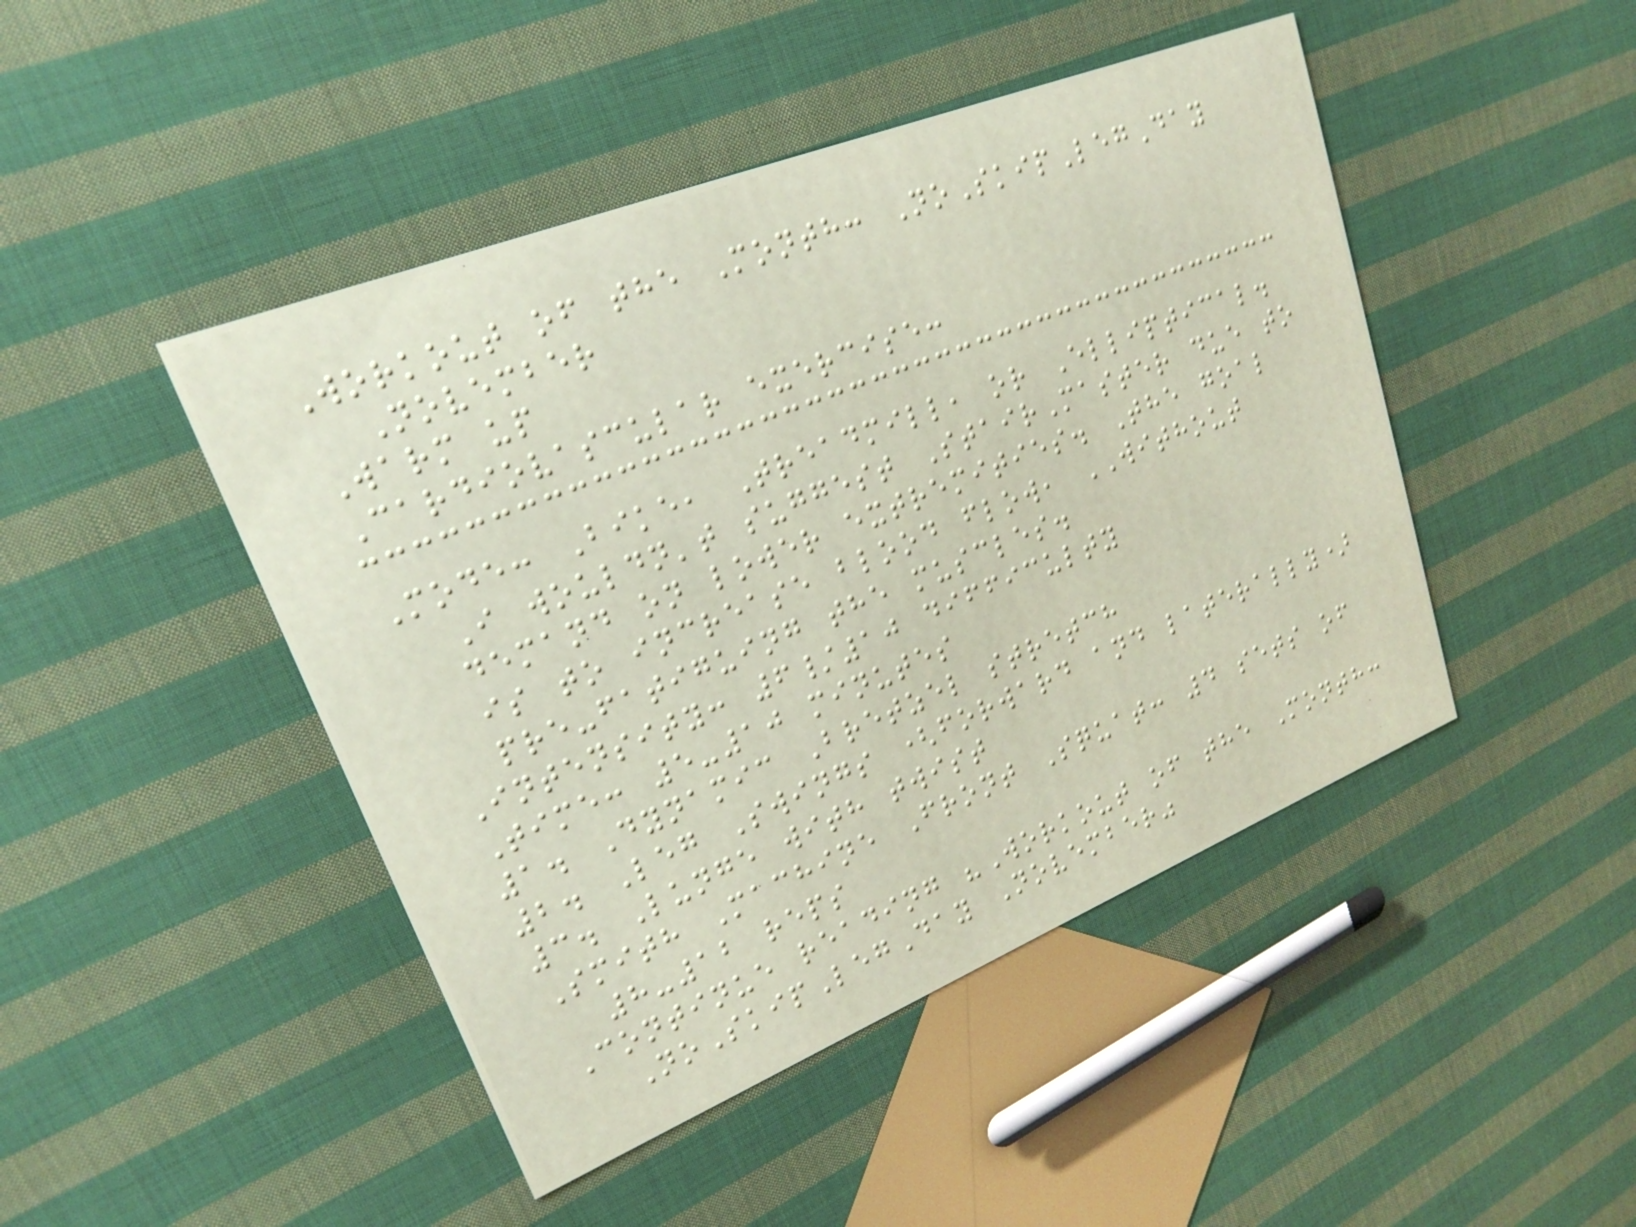Workout of the Month: NoSkipLegDay
November
Warm up
Cardiovascular exercise:
Mode: Bike, Treadmill, or Elliptical.
I wouldn't suggest StairMaster due to
demand on lower extremities. The goal
is to increase blood flow, WITHOUT
pre-fatiguing the muscles.
Intensity: 6/10 difficulty
Time: 5-10 minutes
1. Dynamic Bretzel stretch
2. Leg Swings (forward and laterally)
3. Lunge with twist
Smith Machine Front Squat: 4 sets of
8-12 reps
Continue reading "Workout of the Month:
NoSkipLegDay November"
